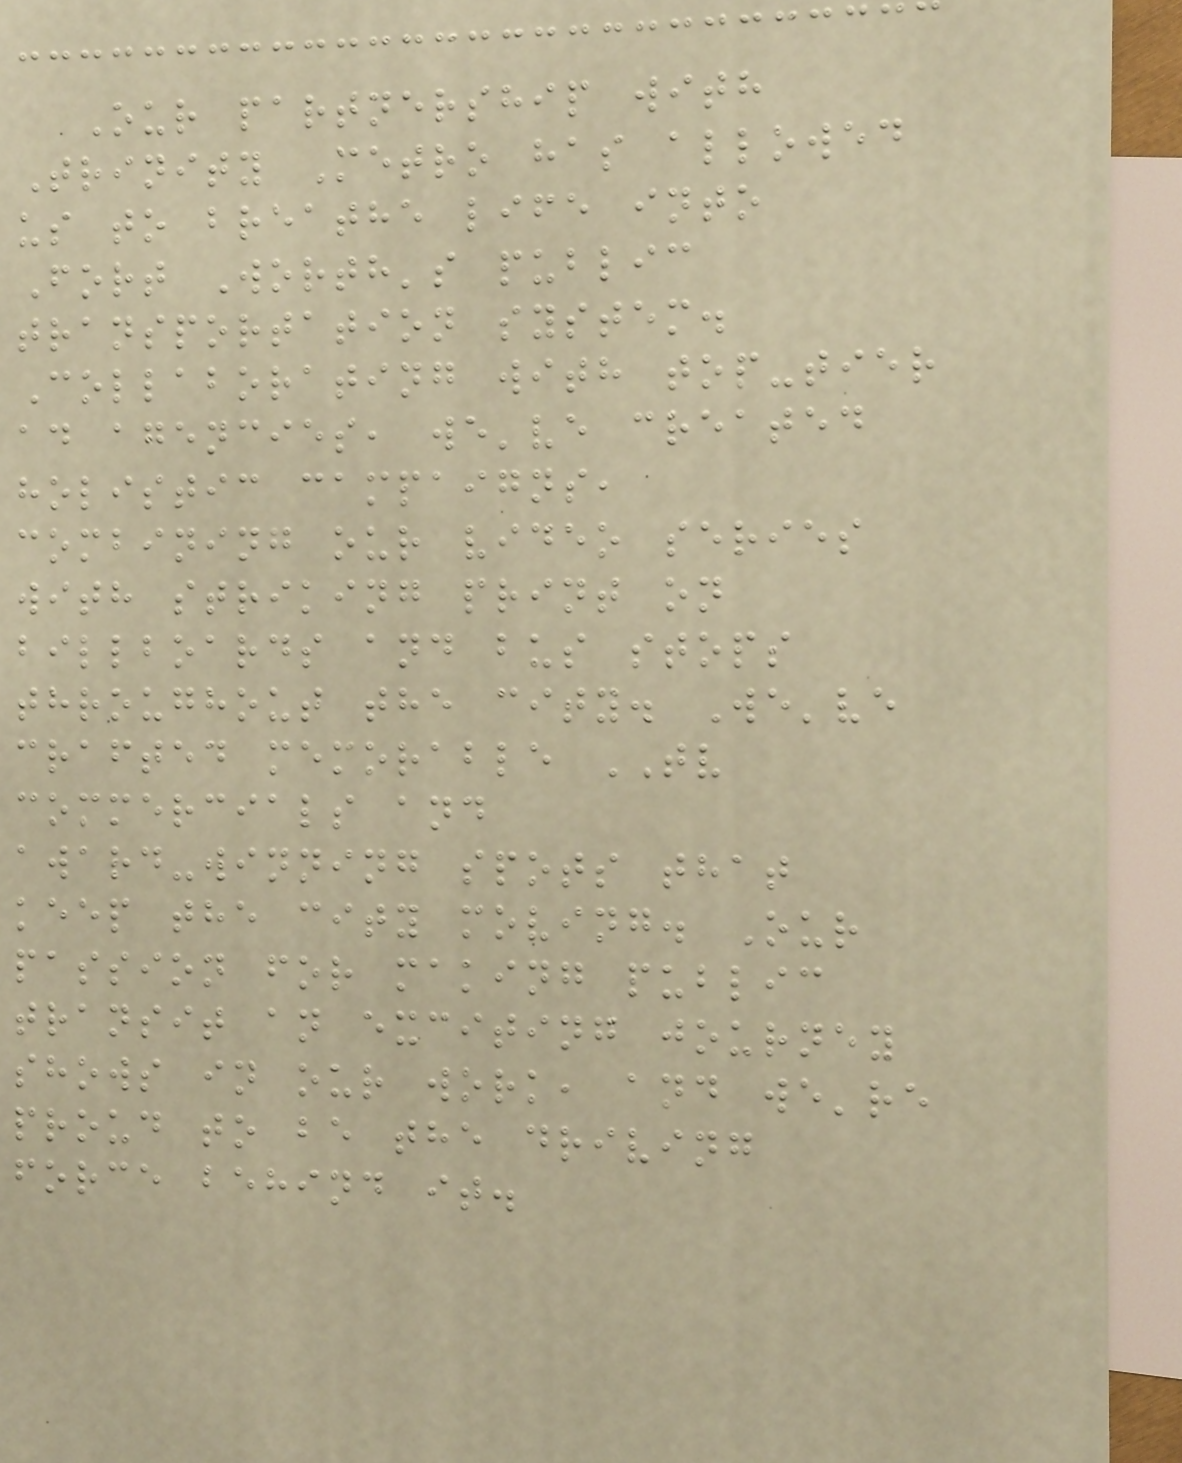Our partnership with
Trinity Metro has allowed
us to breathe life into
Fort Worth's public
transportation system.
Collaborating with top-tier
ad agencies, we've created
holistic campaigns,
combining our video series
with striking print on
billboards and bus stops
throughout the city. We've
crafted memorable TV
commercials and
award-winning spots that
keep the city moving. Our
passion for making public
transit an exciting journey
shows in our work, and we're
proud to be the driving
force behind it.
